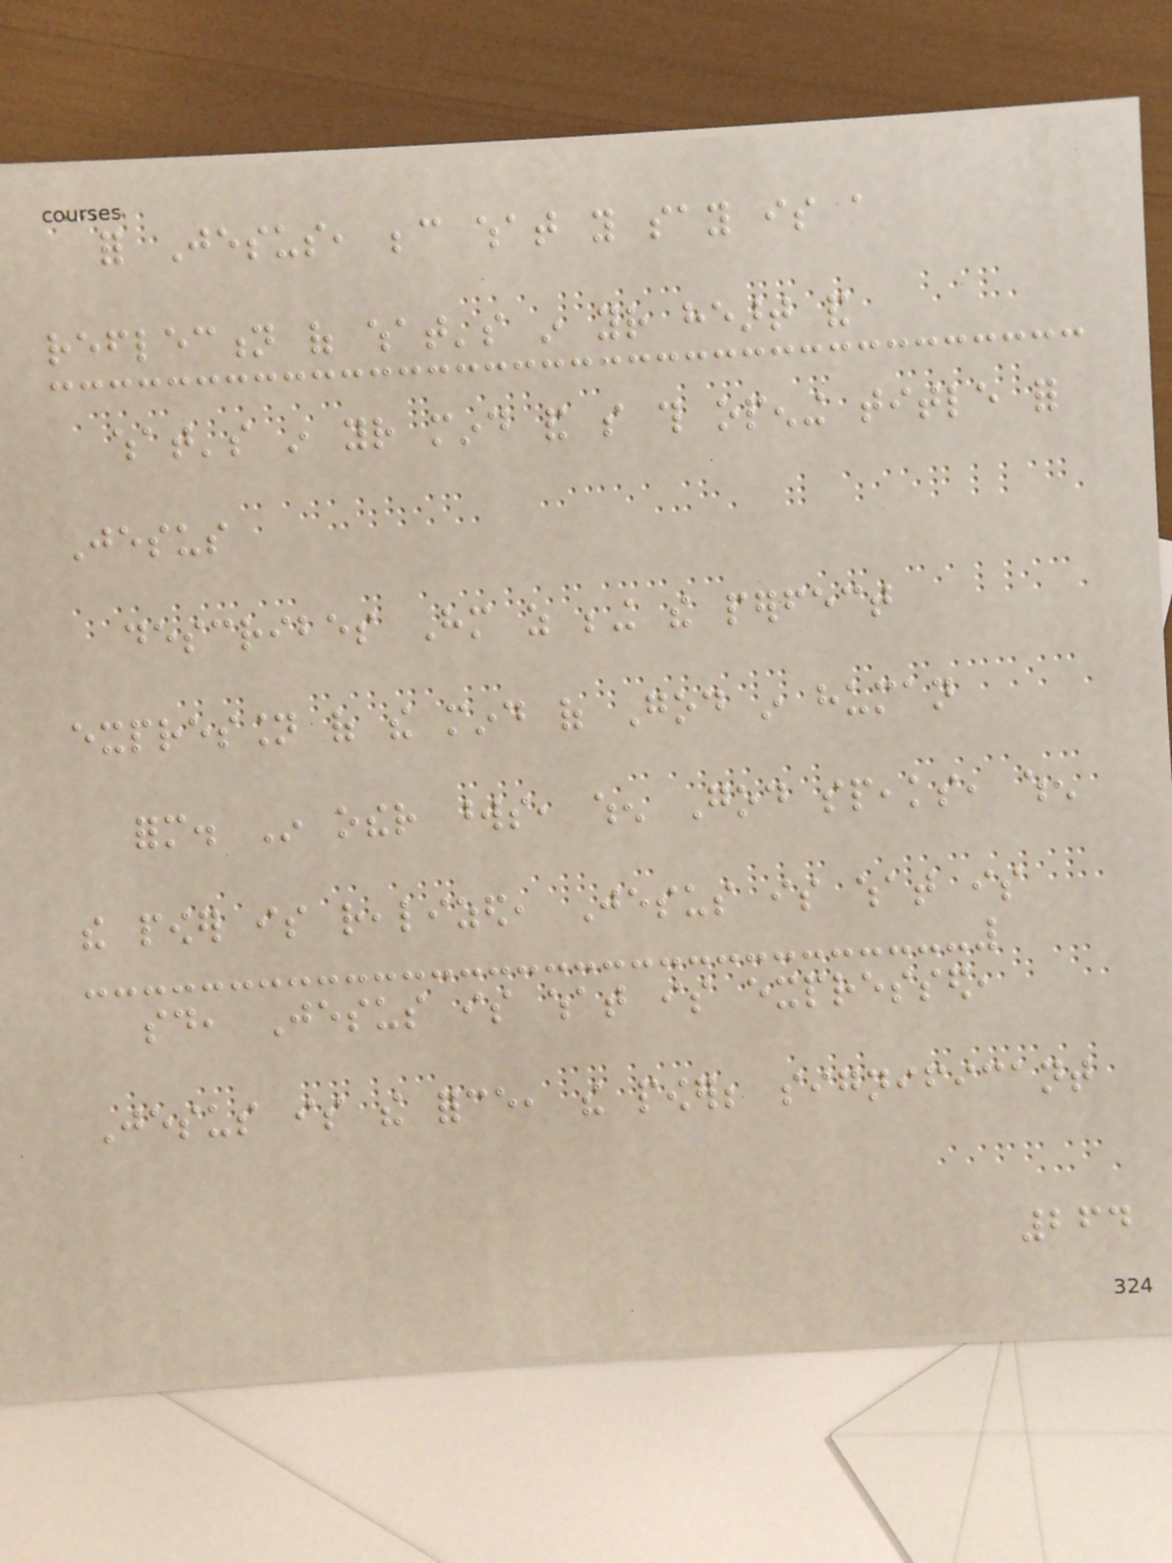for Jesus, because what you say is a
reflection of what's in your heart and
what's in your mind and so this opening title for
Jesus
describes Him as being the perfect
expression of the mind of God in human
form. In other words, when God speaks, when
the power is realized, Jesus is what is
said, Jesus is what is expressed,
Jesus is the force, the power; significant
264
